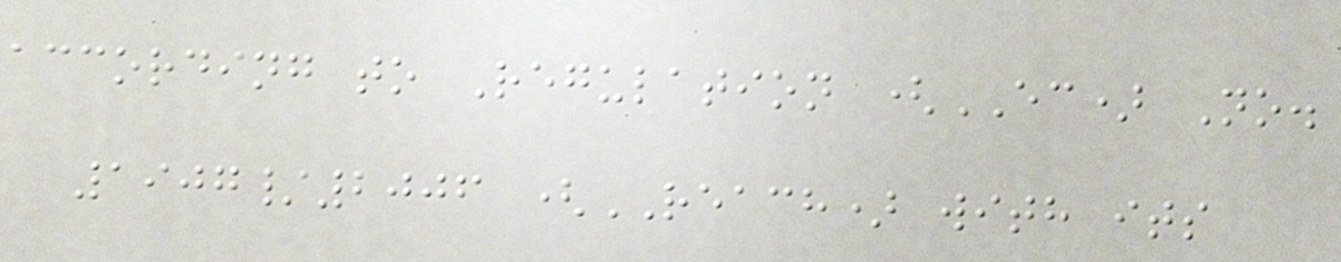according to Regulation (EC) No.
1907/2006 (REACH) with its
